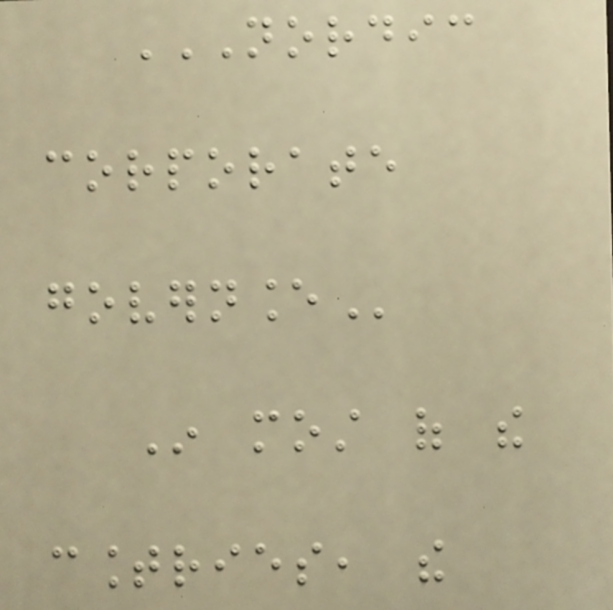NORDIC
CORPORATE
GOVERNANCE
In most of the
countries, the
